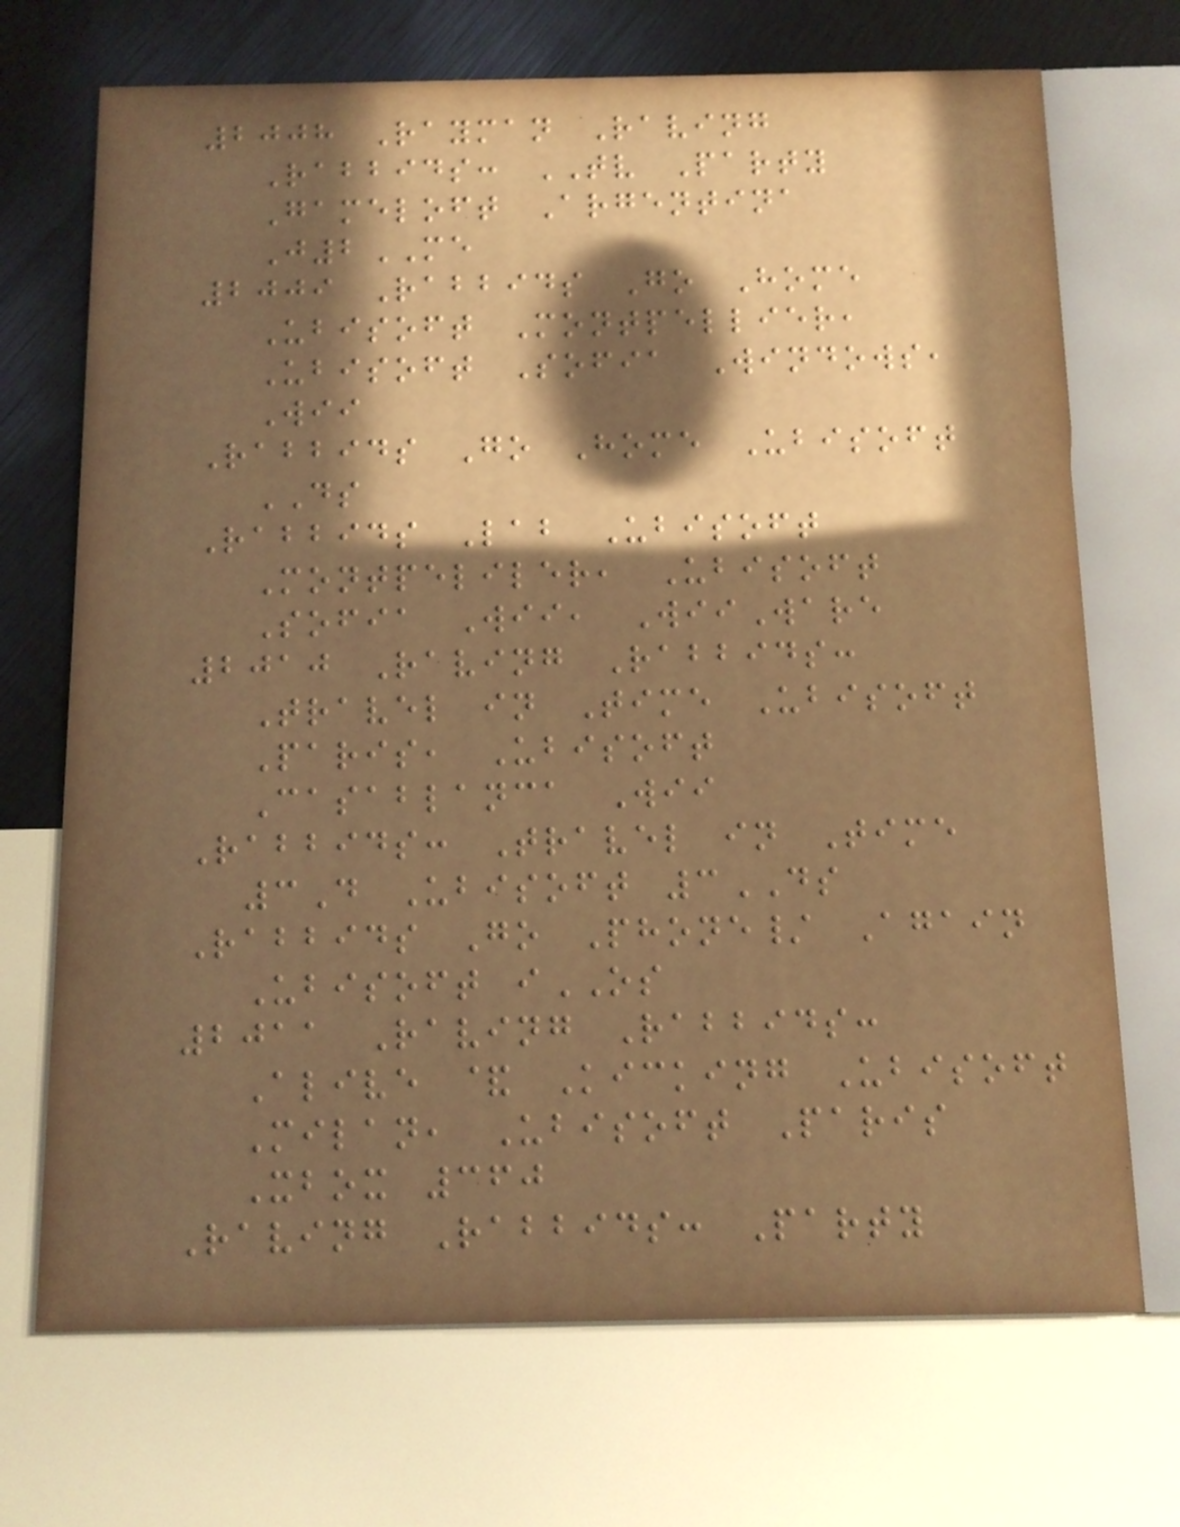2008 Rayman Raving
Rabbids: TV Party
Gameloft Argentina
J2ME
2009 Rabbids Go Home
Ubisoft Montpellier,
Ubisoft Sofia Windows,
Wii
Rabbids Go Home Ubisoft
DS
Rabbids Lab Ubisoft
Montpeliler, Ubisoft
Sofia Wii, WiiWare
2010 Raving Rabbids:
Travel in Time Ubisoft
Paris, Ubisoft
Casablanca Wii
Rabbids: Travel in Time
3D Ubisoft 3DS
Rabbids Go Phone/ Again
Ubisoft iOS
2011 Raving Rabbids:
Alive & Kicking Ubisoft
Milan, Ubisoft Paris
Xbox 360
Raving Rabbids: Party
